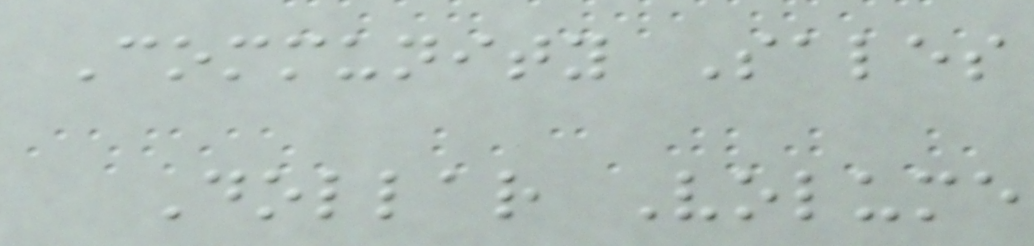Community Sales
Dollar Volume
